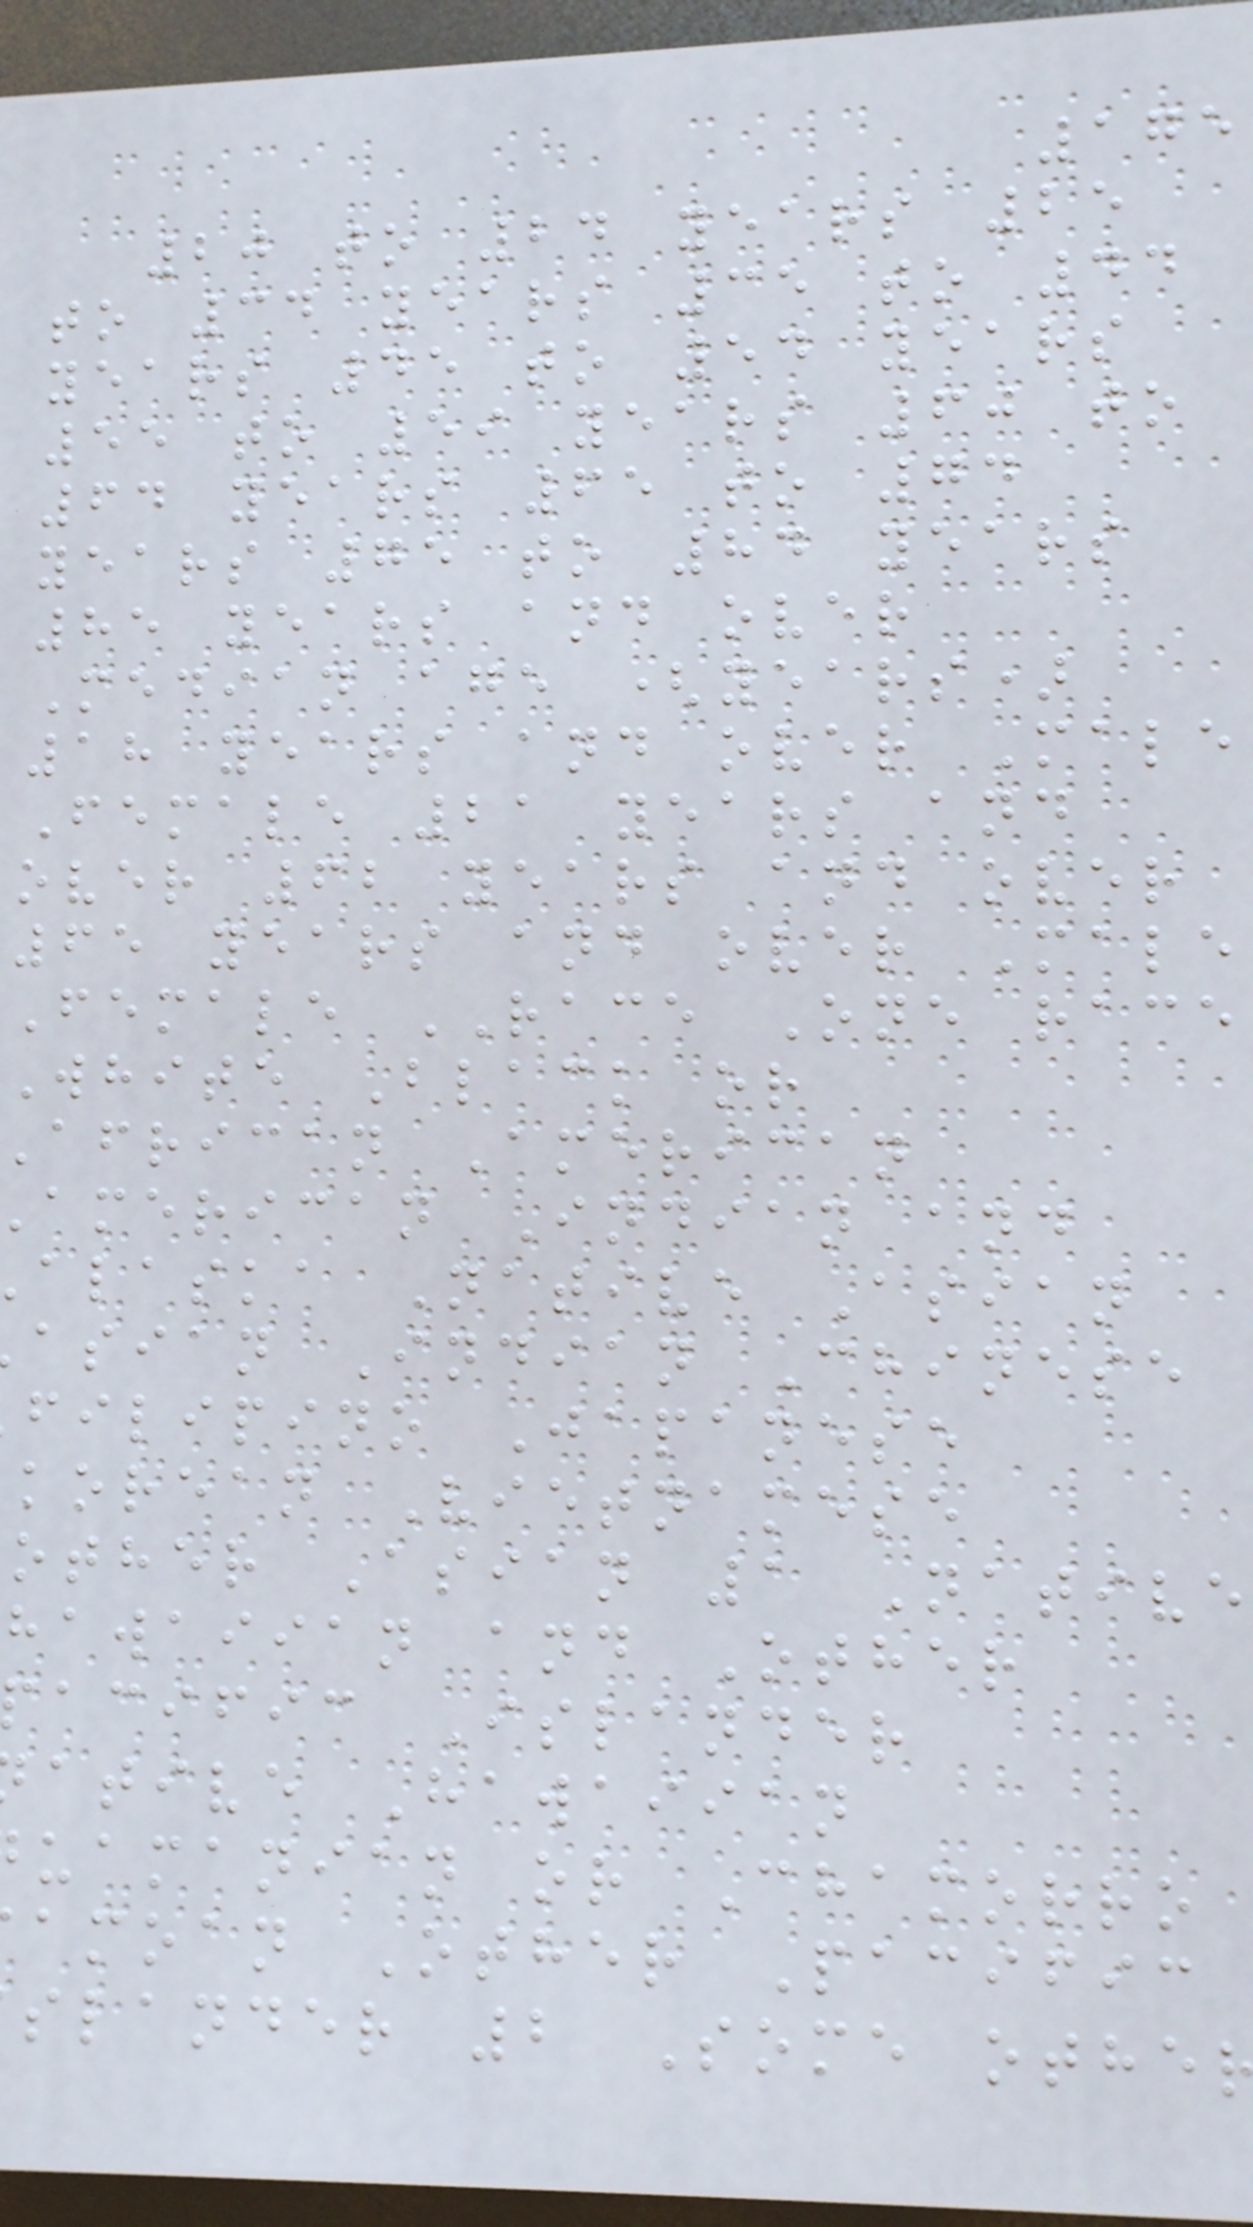175
20 to 24 years 25
to 34 years 35 to 44
years 45 to 54 years
55 to 59 years 60 to
64 years 65 to 74
years 75 to 84 years
85 years and over
Median age (years)
18 years and over Male
Female 21 years and
over 62 years and over
65 years and over Male
Female RACE One race
White Black or
african American
american Indian and
alaska Native Asian
asian Indian Chinese
filipino Japanese
korean Vietnamese
other Asian 1 Native
hawaiian and Other
acific Islander
ative Hawaiian
uamanian or Chamorro
amoan Other Pacific
slander 2 Some othe
